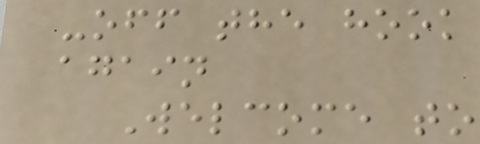-off the hook
again
Welcome to
